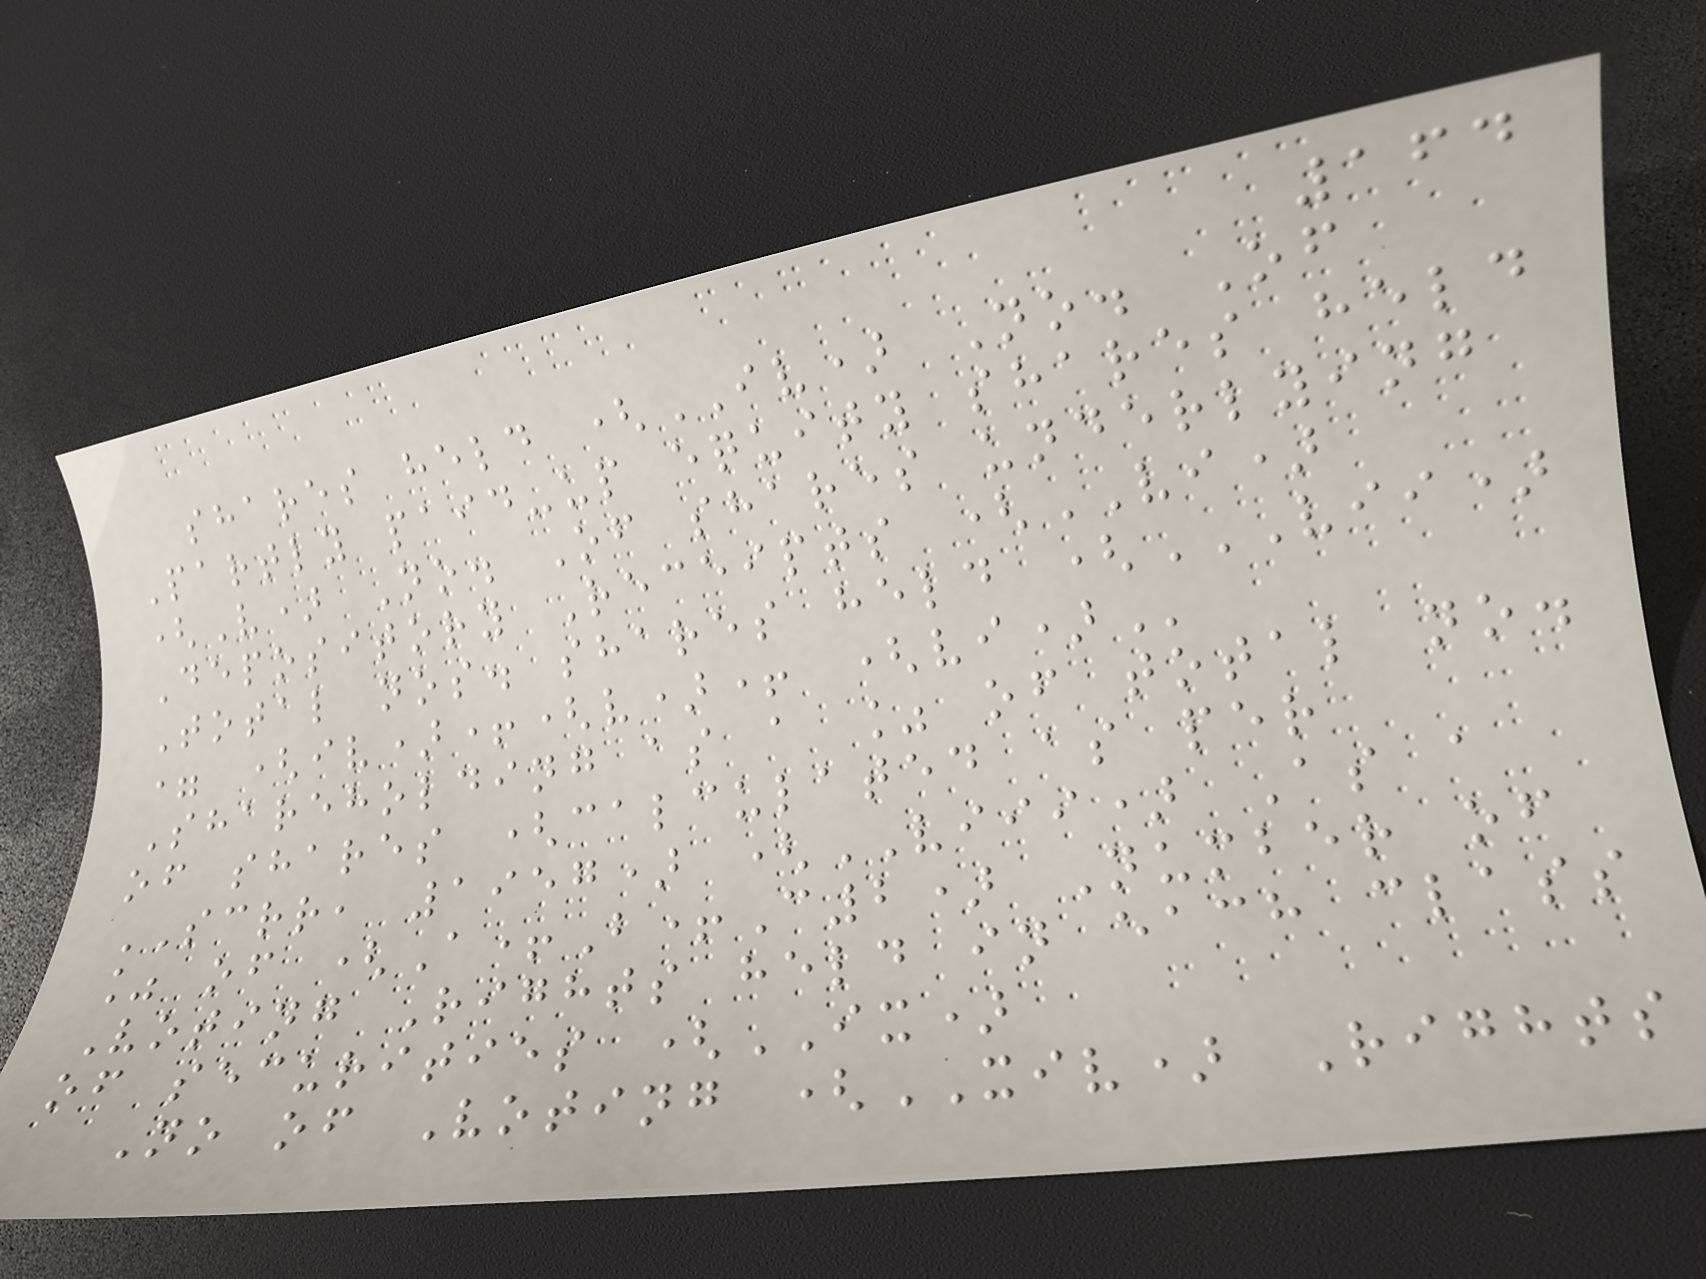164
shares held (IV) No. Of
Partly paid-up equity shares held
(V) No. Of shares underlying
Depository Receipts (VI)
Total nos. shares held (VII)
= (IV)+(V)+ (VI)
Shareholding as a % of total no.
of shares (calculated as per
SCRR, 1957) (VIII) As a
% of (A+B+C2) Number of
Voting Rights held in each class
of securities (IX)
No of Voting (XIV) Rights
